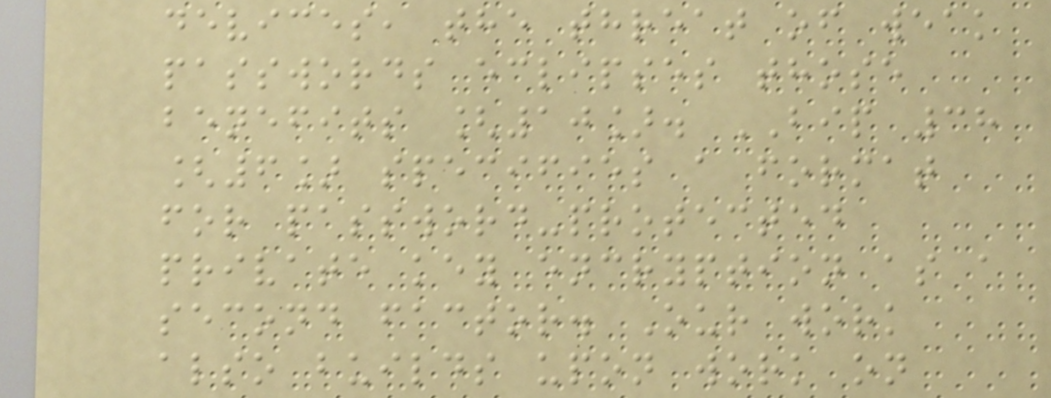devices, the threat of weak
passwords eclipses those
benefits [10]. BIP 38
[6] specifies a format
for password-protected
private key encryption as a
second factor. Our work
also builds upon work on
